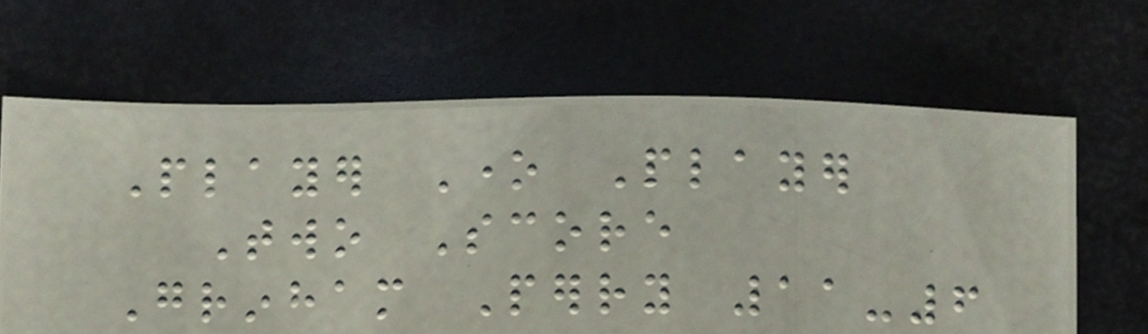Player One Player
Two Score
Grinham Perry 11-6
